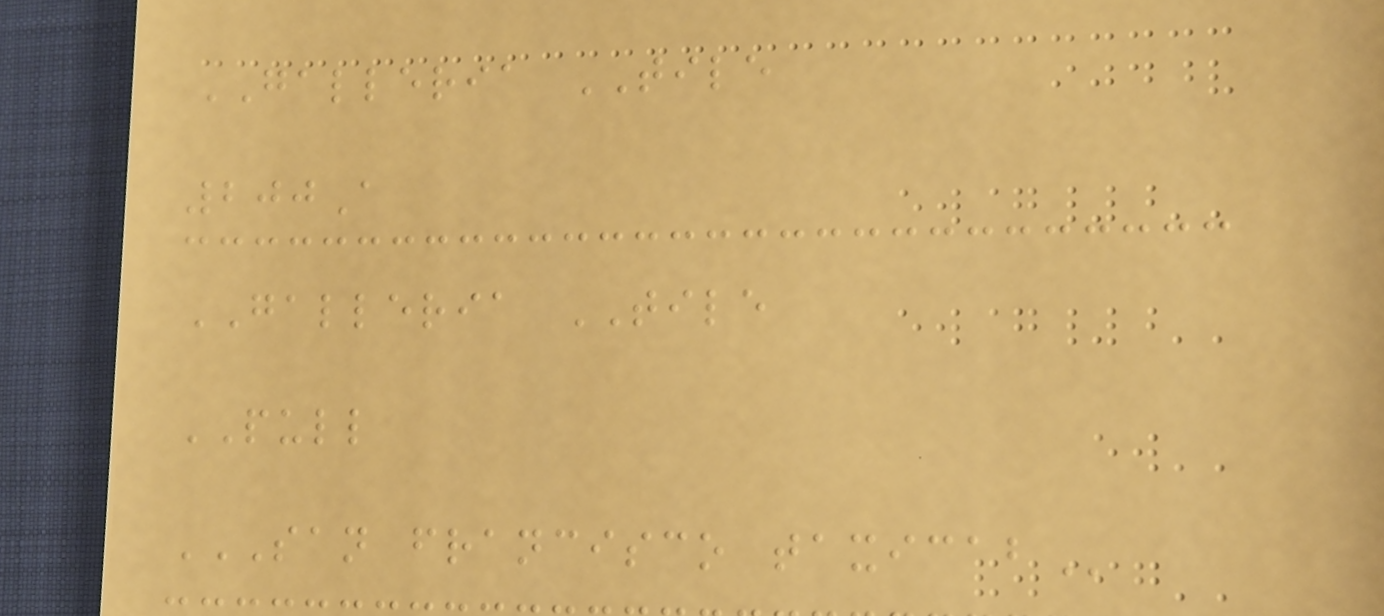GALLERIA TILE
200A
GALLERIA TILE
PULL
SAN FRANCISCO TAXICAB
